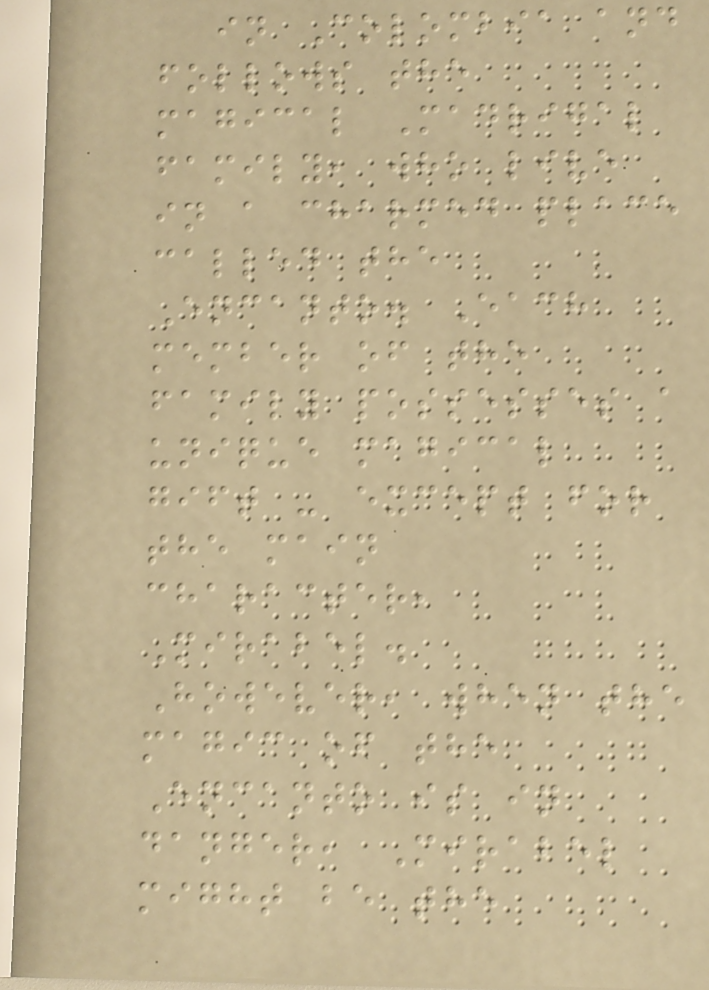in Colombia and
follows the
magical Madrigal
family, who live
in a charmed place
called the
Encanto. Each
member of the
family possesses a
unique magical
gift - except for
the main
character,
Mirabel.
However, when the
magic of the
Encanto is in
danger, Mirabel
might be the
